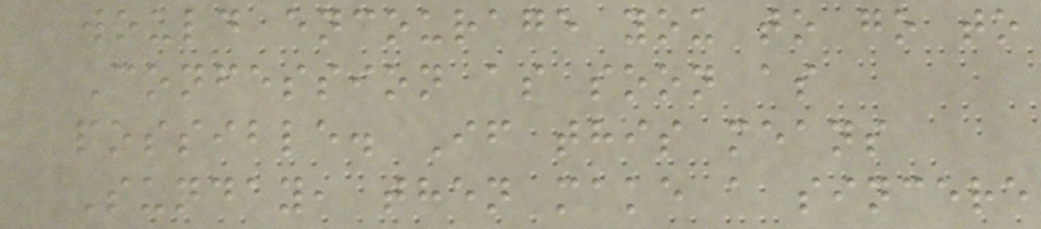would encourage you to go to
Confession as soon as
possible. If this means
Sunday, then make a sincere
